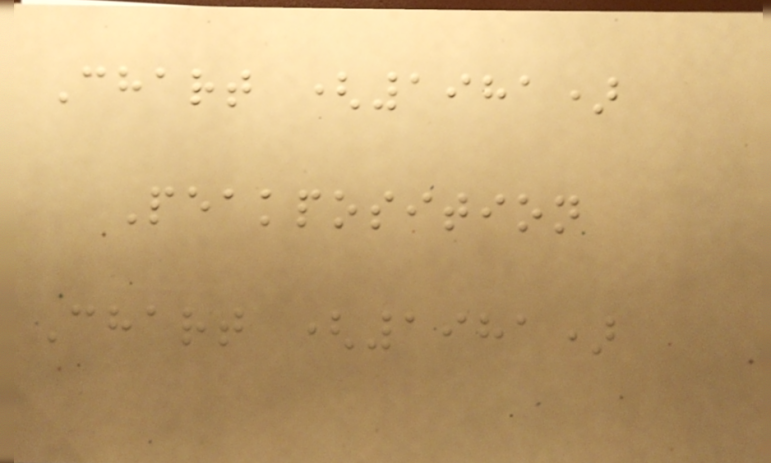Chart (1981)
Peakposition
Chart (1981)
